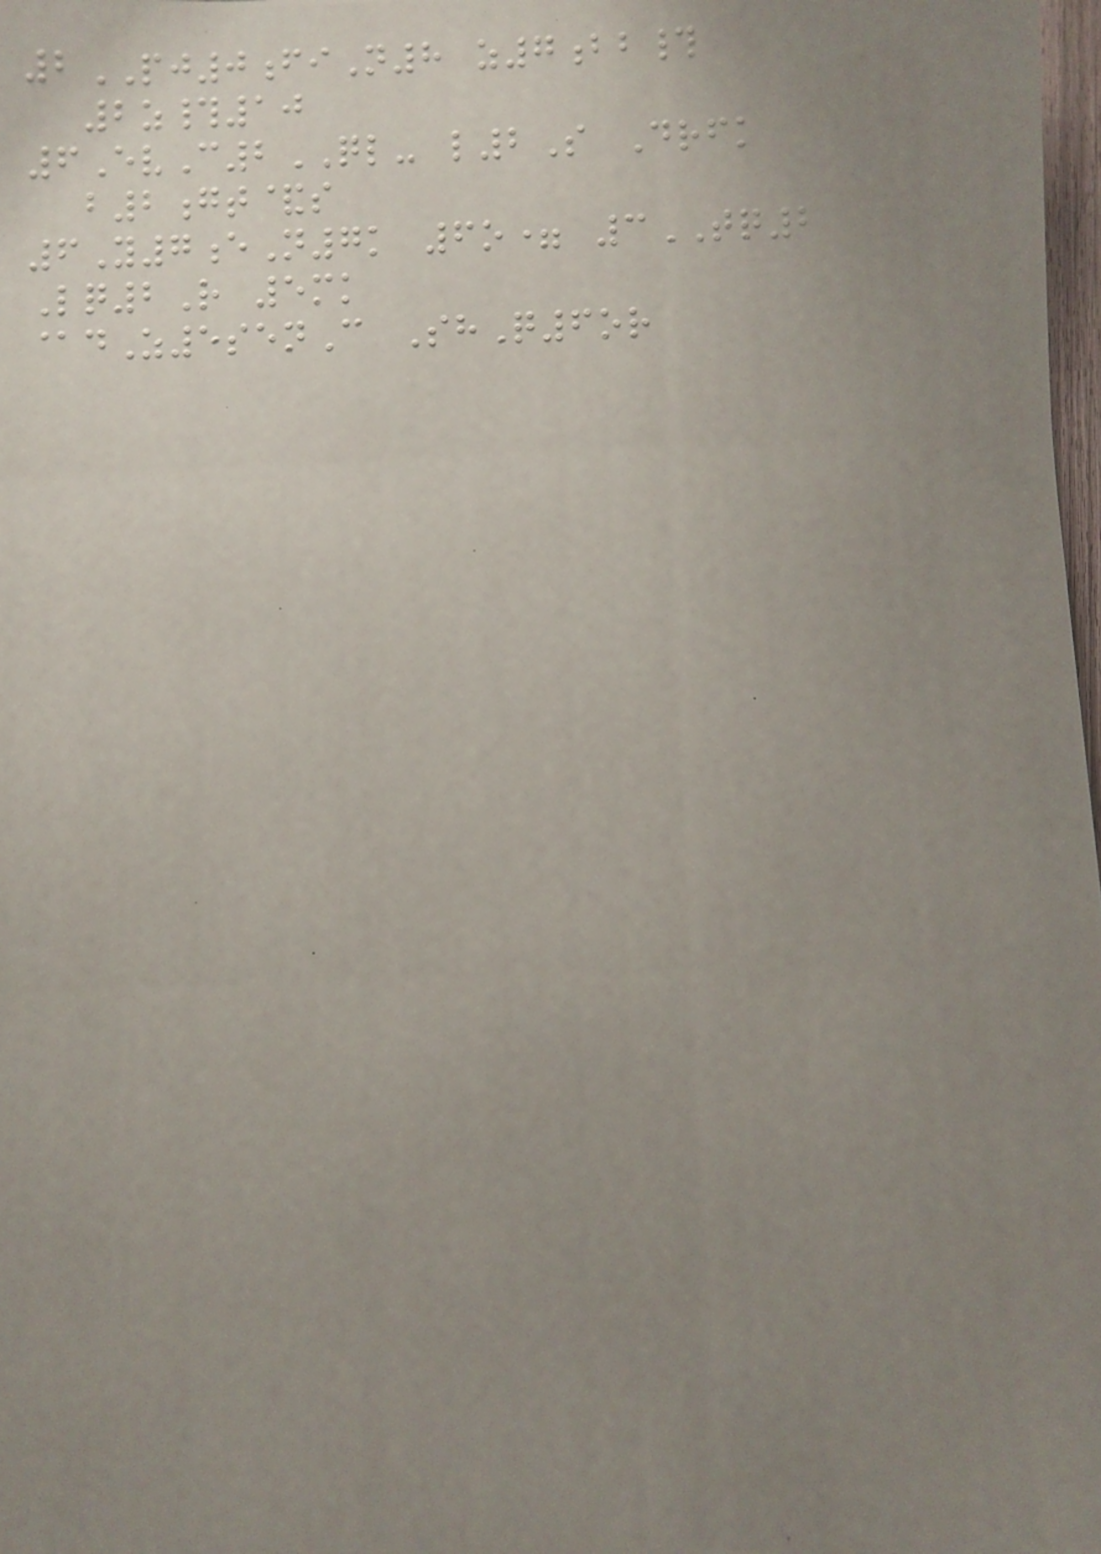2PJ0fiN8 z7bb#
2z#10
6EvC2QL- l2S Drfk
b2gt&s
6Y7eN7k 6o= 3TQ2
Lq2R 5mk
@dZ5senC ShQ6or
